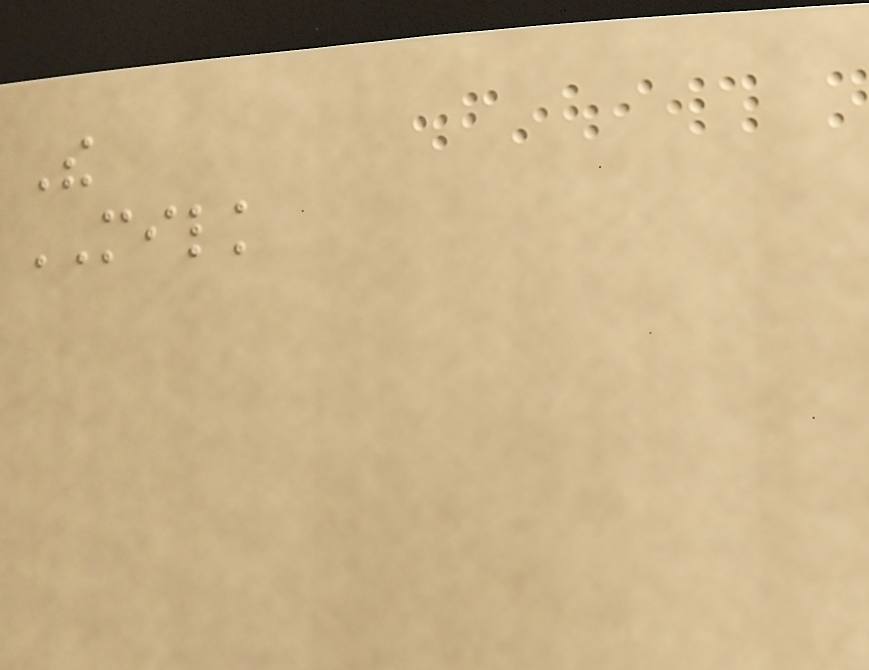The
MILK
